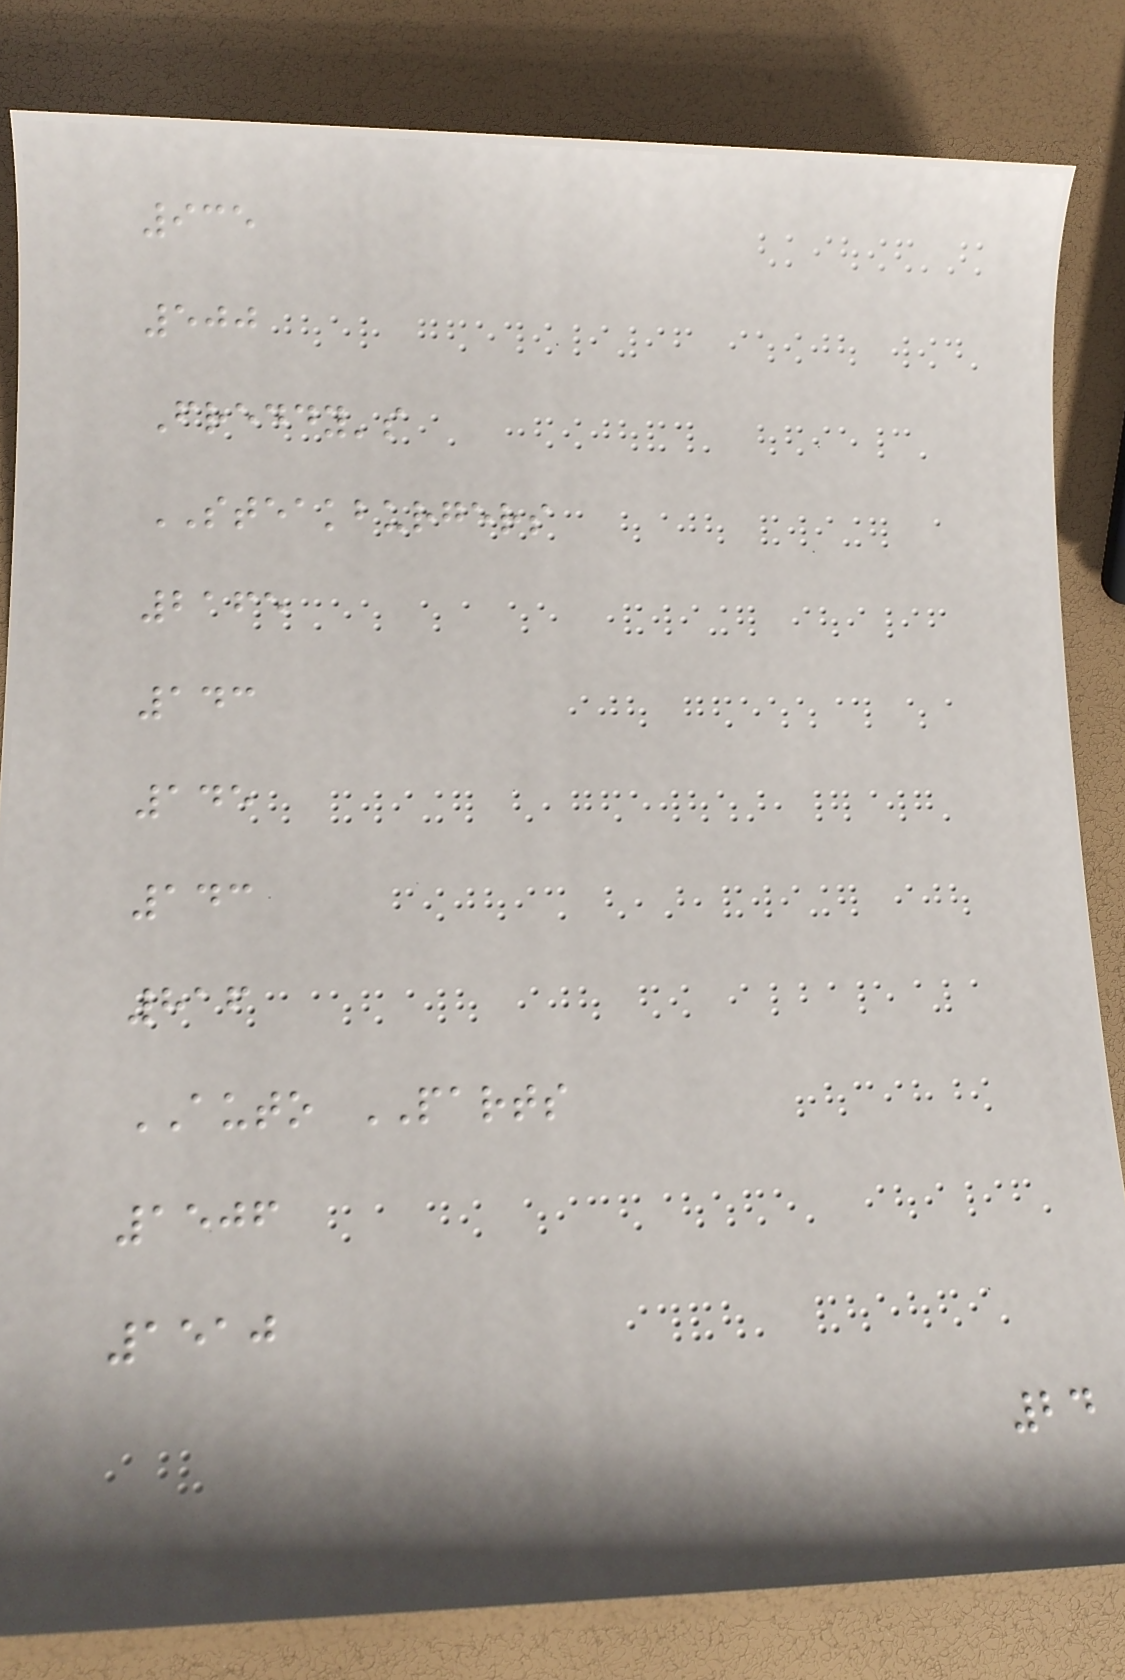935
500
Freddy's
STEAKBURGERS
2165
143
145
143
816
AUTO PARTS
1506
1510
24
